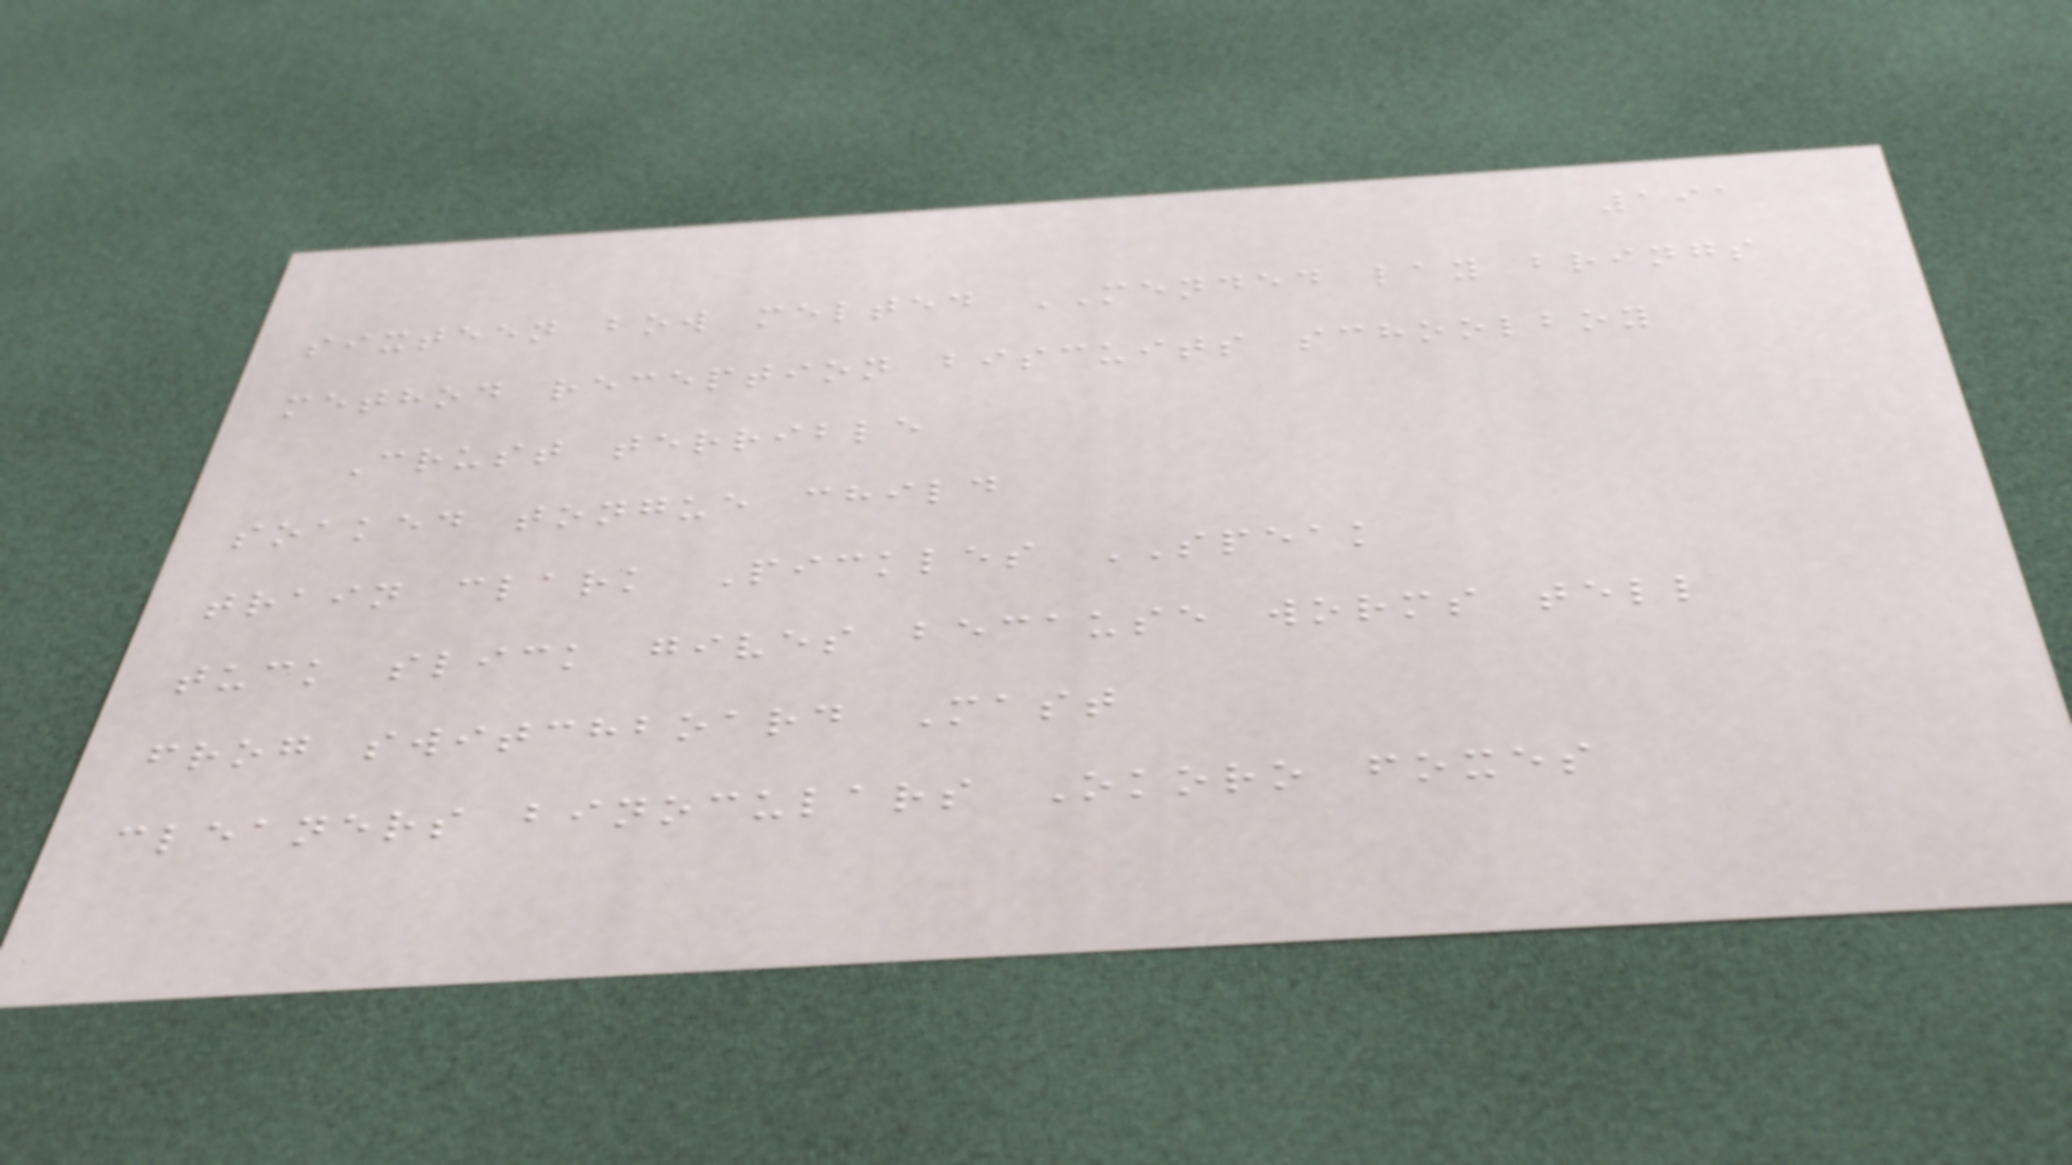191
sixteen bow melted MENDED lay brings
method reception biscuits schoolboy
Crust terrible
soaked tongue child
train clark Pickles SPEAK
tuck slick gives because worms tell
frog switchboard Mast
cleaners binoculars Okoro foxes
